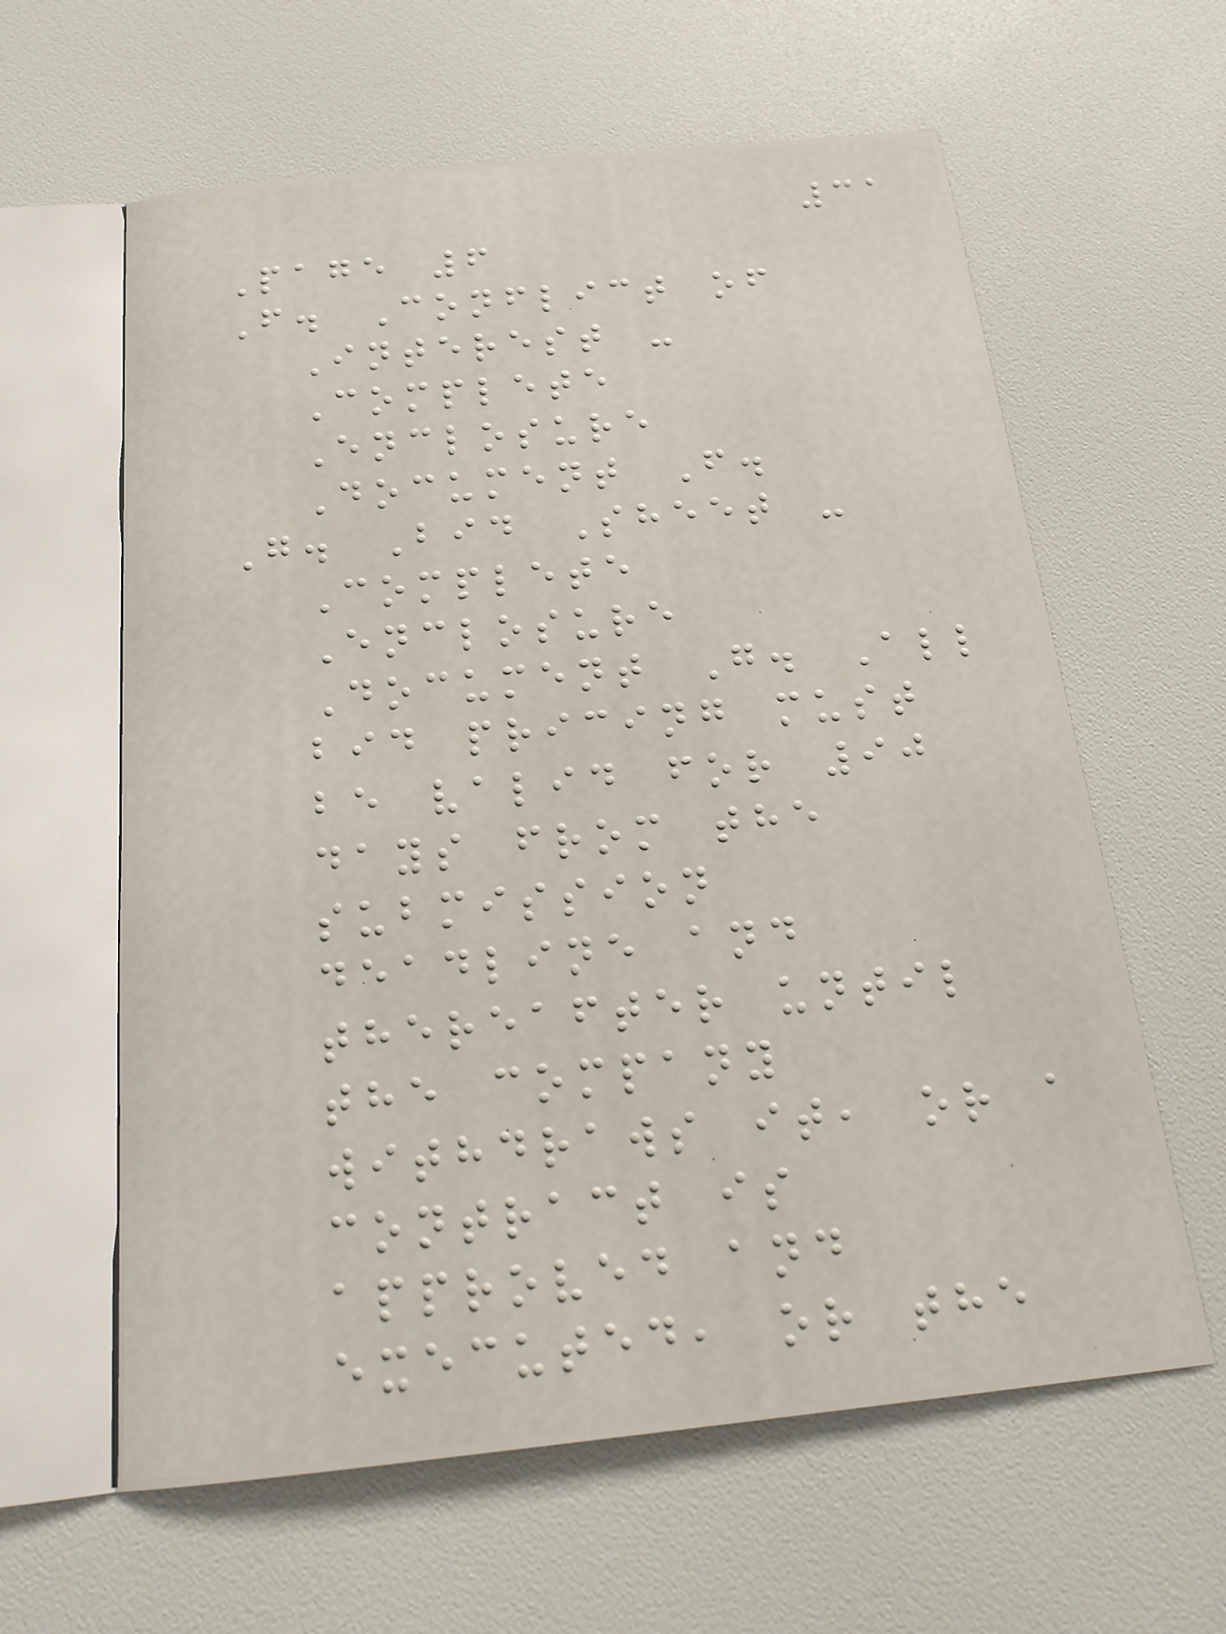31
Page 6
F. Conflict of
Interest -
Complete
Enclosure
Document F.
G. Bid Sheet -
Complete
Enclosure
Document G. All
bid pricing must
be valid for 90
days from the
submission
deadline and
thereafter until
the company
withdraws it, or a
contract is
approved and
executed, or the
